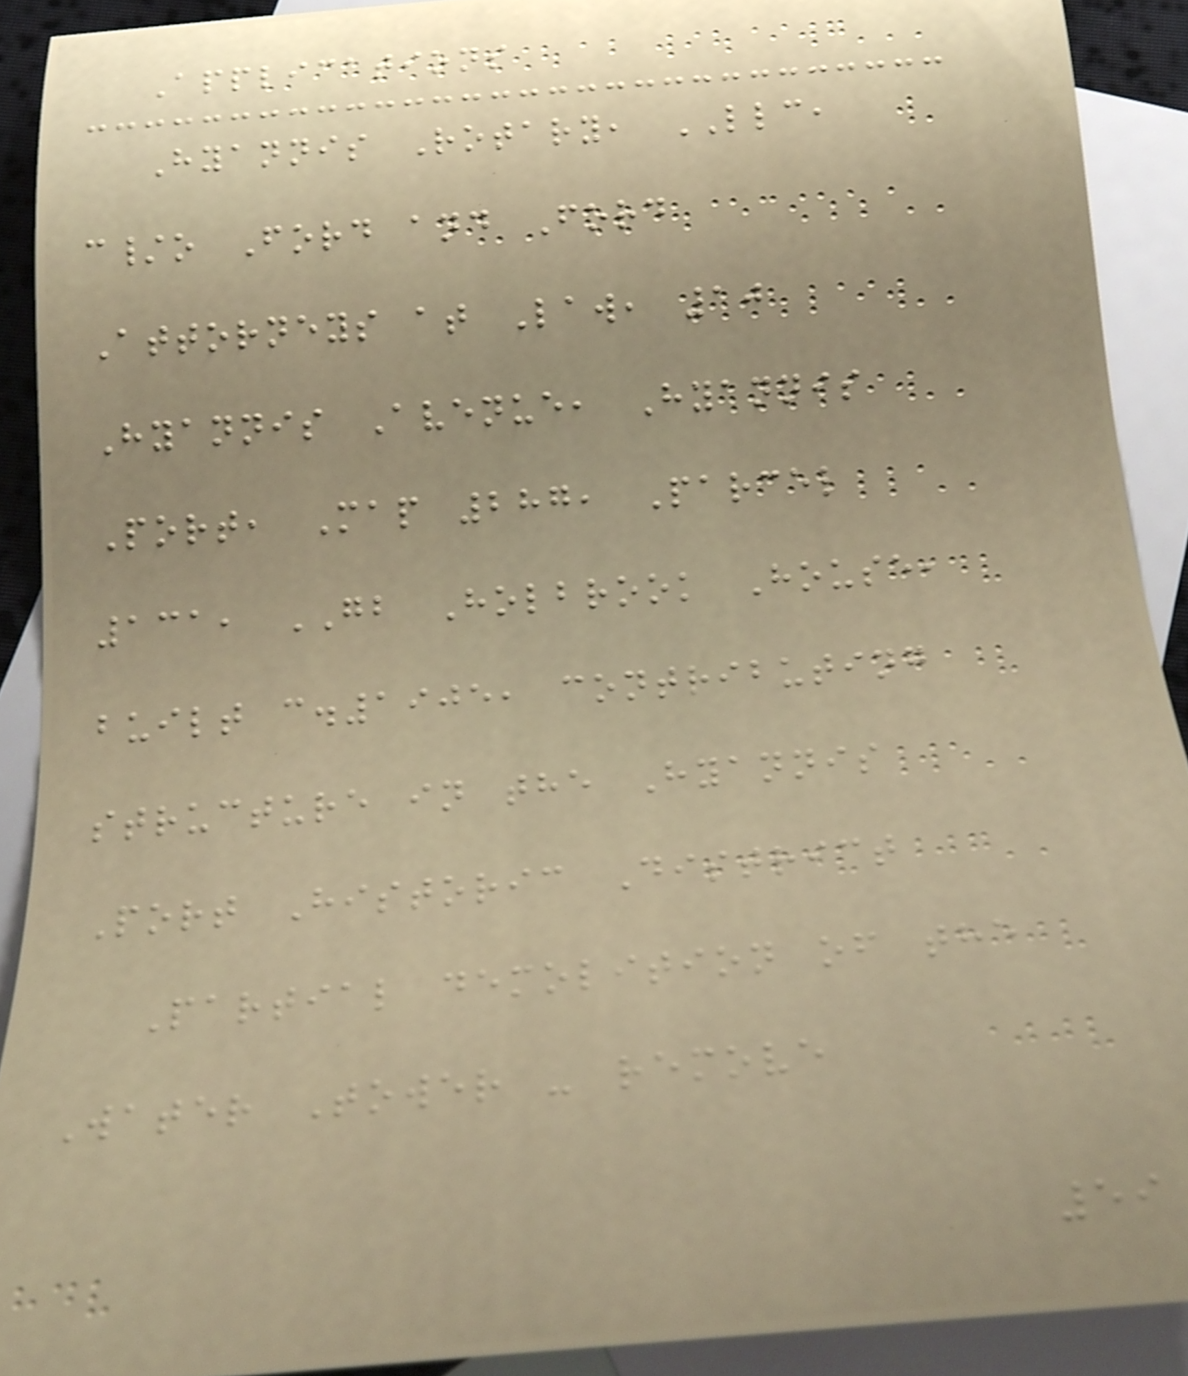Applications
Hyannis Rotary, LLC,
c/o Ford and Ford
Attorneys at Law, 10
Hyannis Avenue, Hyannis
Port, Map 287, Parcel
131, GB Holbrook House,
built c.1905, contributing
structure in the Hyannis
Port Historic District
Partial demolition of the
Water Tower - remove
59
